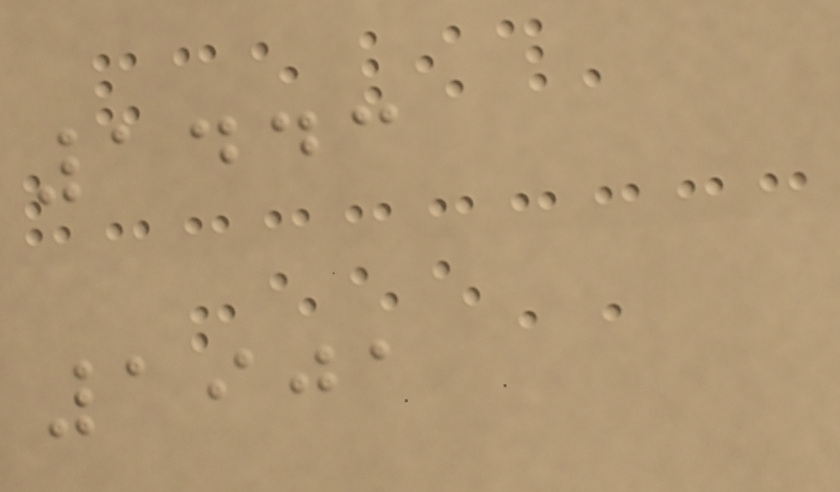1443
1901
